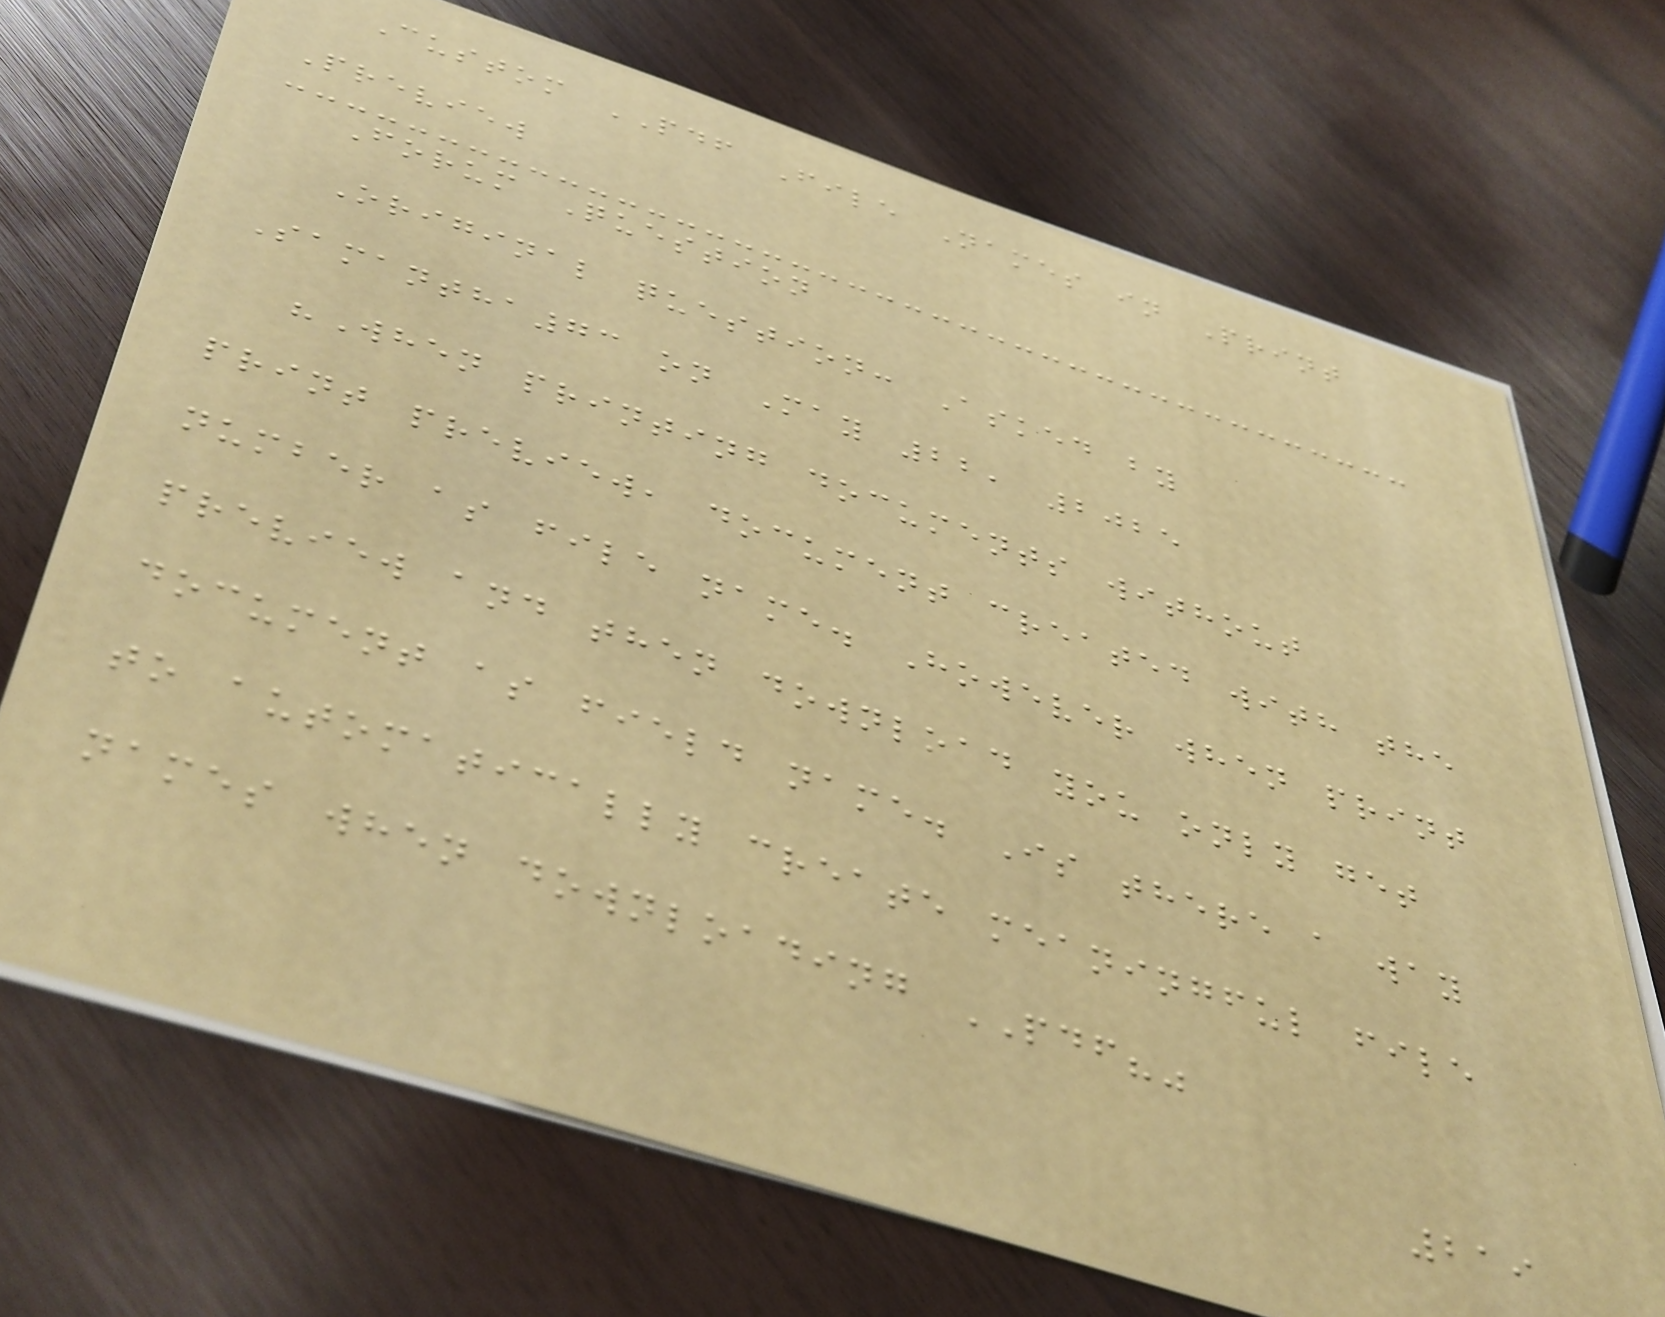Custom PDF File Names in Print
Preview
Forum Question
Original question: Asked by
Samantha73 on May 22, 2025
"When printing documents without
print preview, document created with the
number as file name. However when print
preview and then download you only get
document as field name. Is there a way
to automatically create meaningful file
names when downloading PDF?"
219
